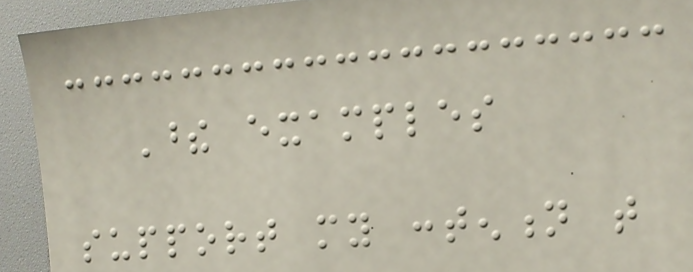These examples
support my contention that
